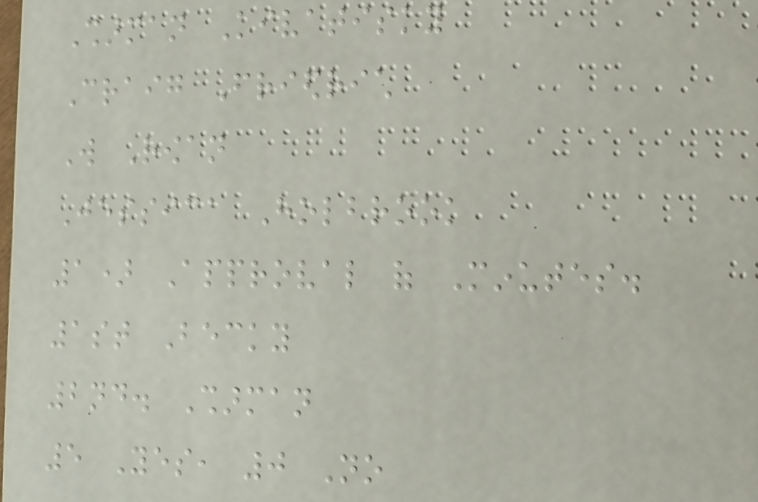Sharman Kivatisky
Craig Friedrich
Will Rowan
Jessica Holbrook
1) Approval of Minutes.
1st Becky
2nd. Sharman
5 Yes, 0 No
